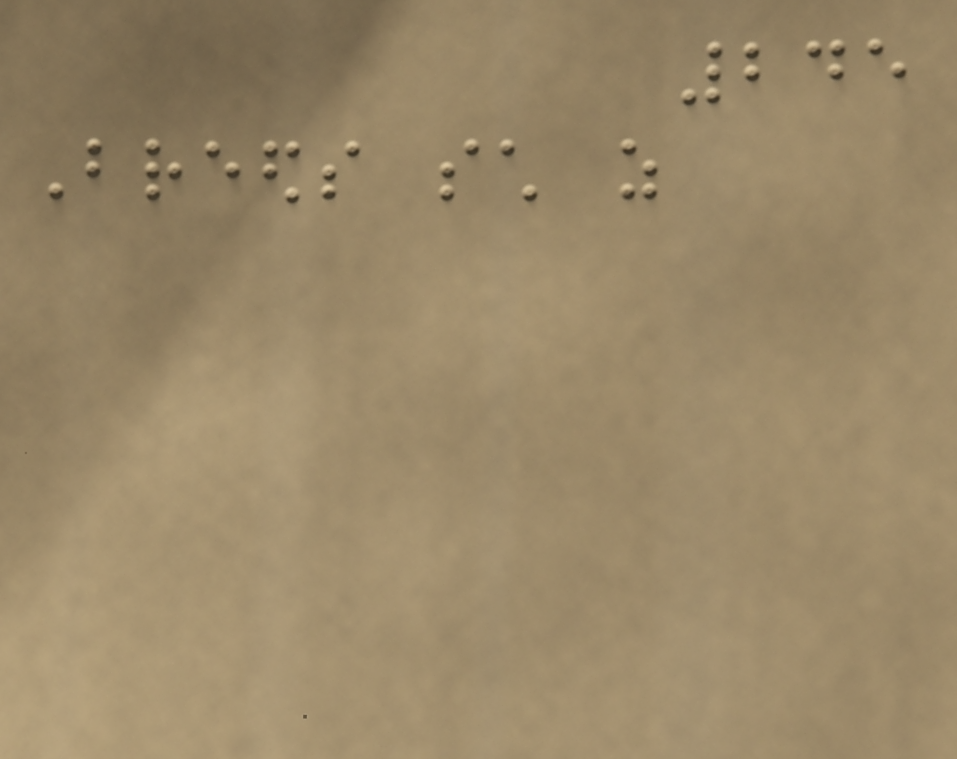245
Breeds such as
